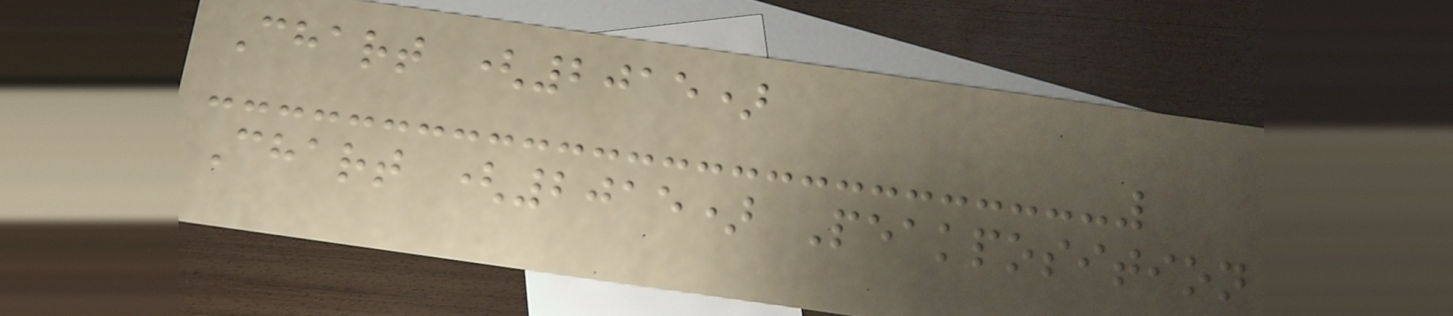Chart (2015)
Chart (2015) Peakposition
